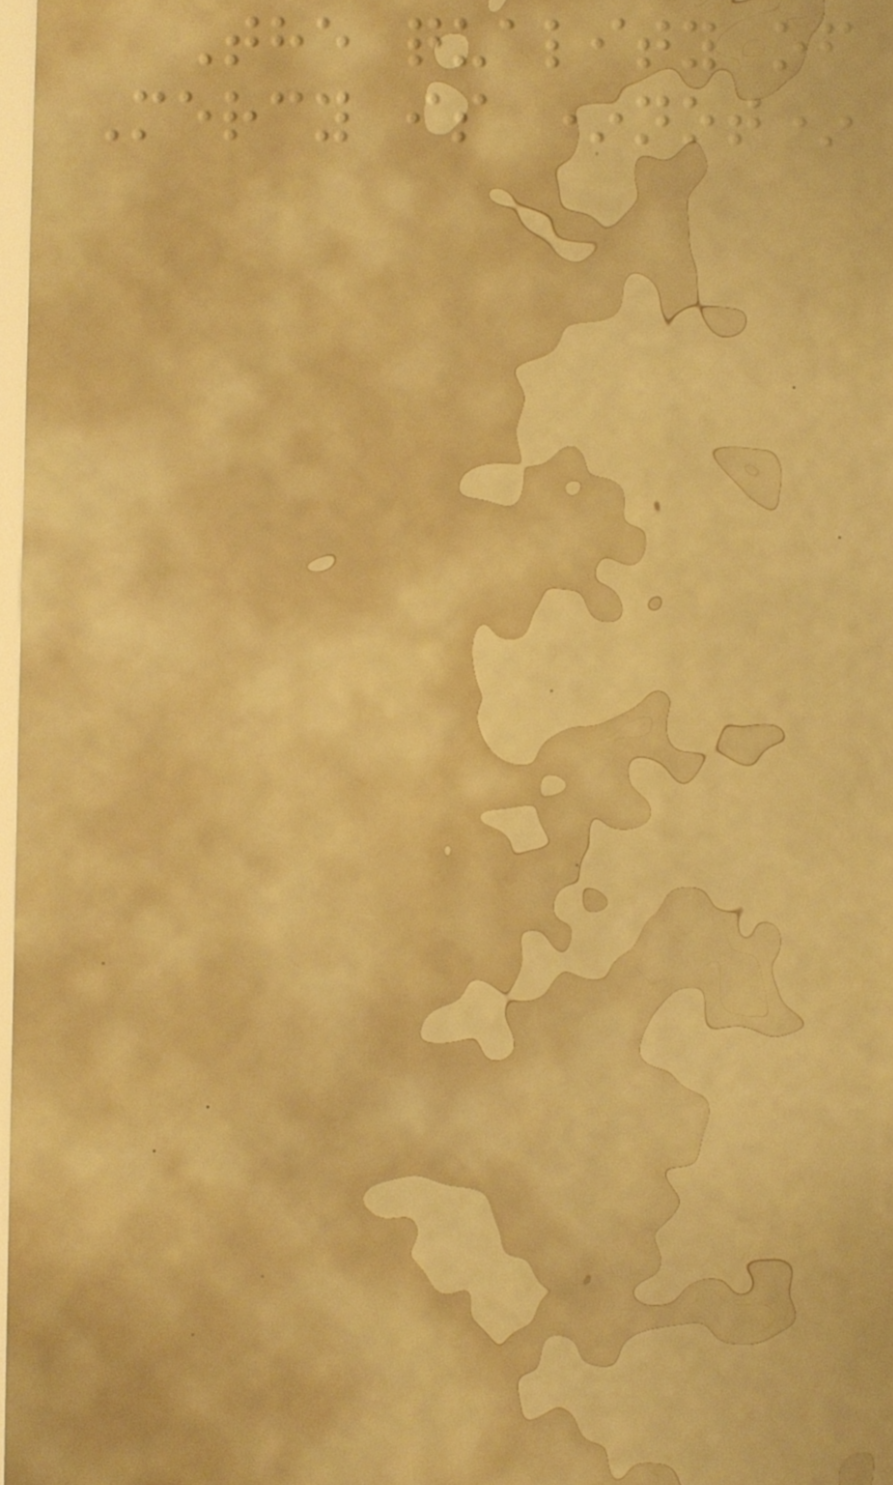The quality of
Mercy is *not*
